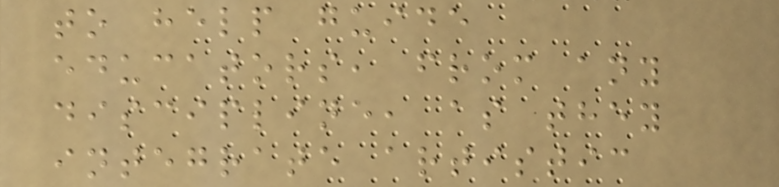to help guide
educators, from any
discipline, as they
integrate artistic
